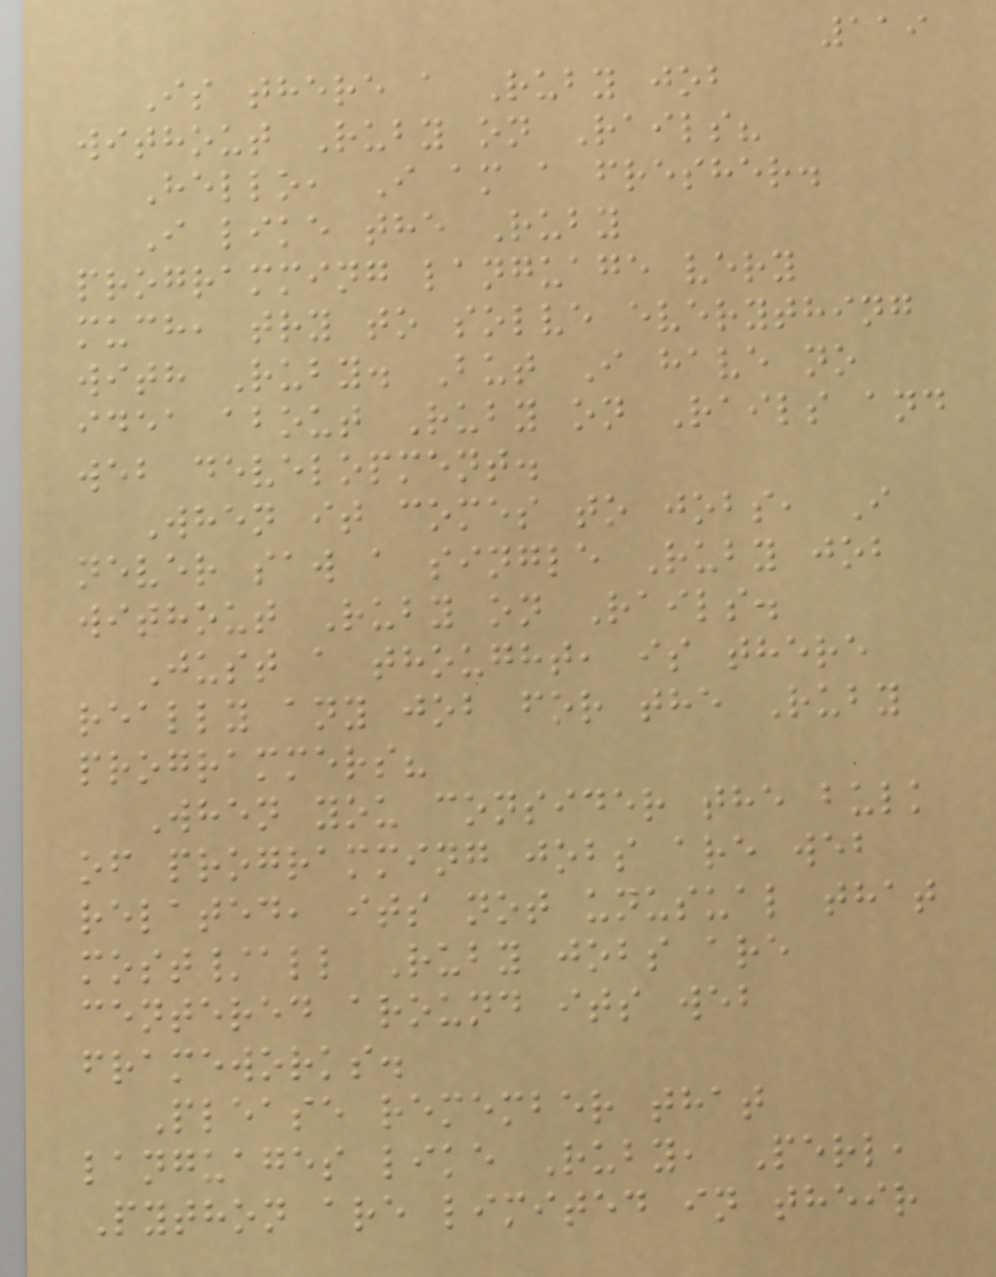119
Is there a Ruby job
without Ruby on Rails?
Hello, I am a fresher.
I like the Ruby
programming language very
much, try to solve everything
with Ruby. But I have no
idea about Ruby on Rails and
web development.
When it comes to jobs, I
never saw a single Ruby job
without Ruby on Rails.
Just a thought, is there
really any job for the Ruby
programmers?
When you consider the bulk
of programming jobs are web
related, its not unusual that
most/all Ruby jobs are
centered around its web
frameworks.
Please remember that
languages like Ruby, Perl,
Python are limited in their
